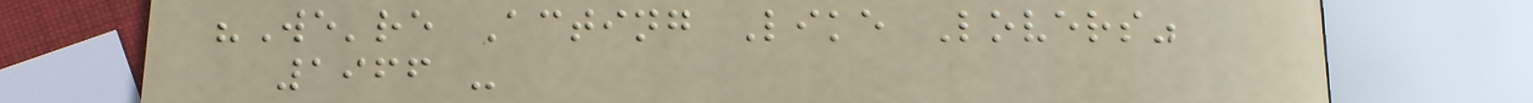"We're Acting Like Lovers"
1966 -
